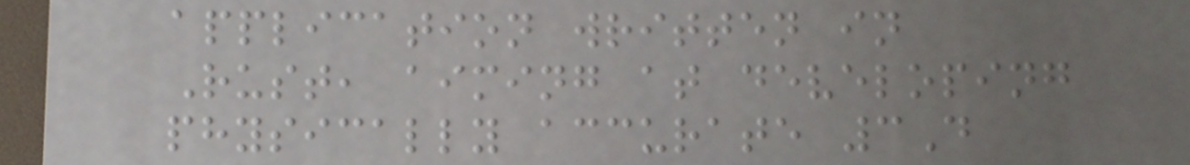application written in
Rust, aiming at developing
physically accurate 3D
